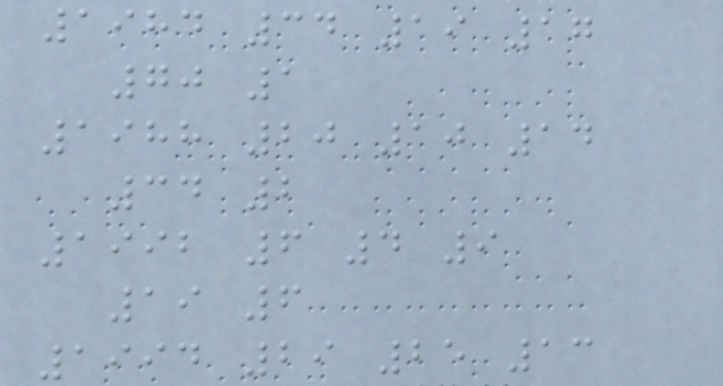1984 34 19 17
70 1
1988 20 10 14
34 2
1992 6 4 9
19 6
1994 29 25 13
